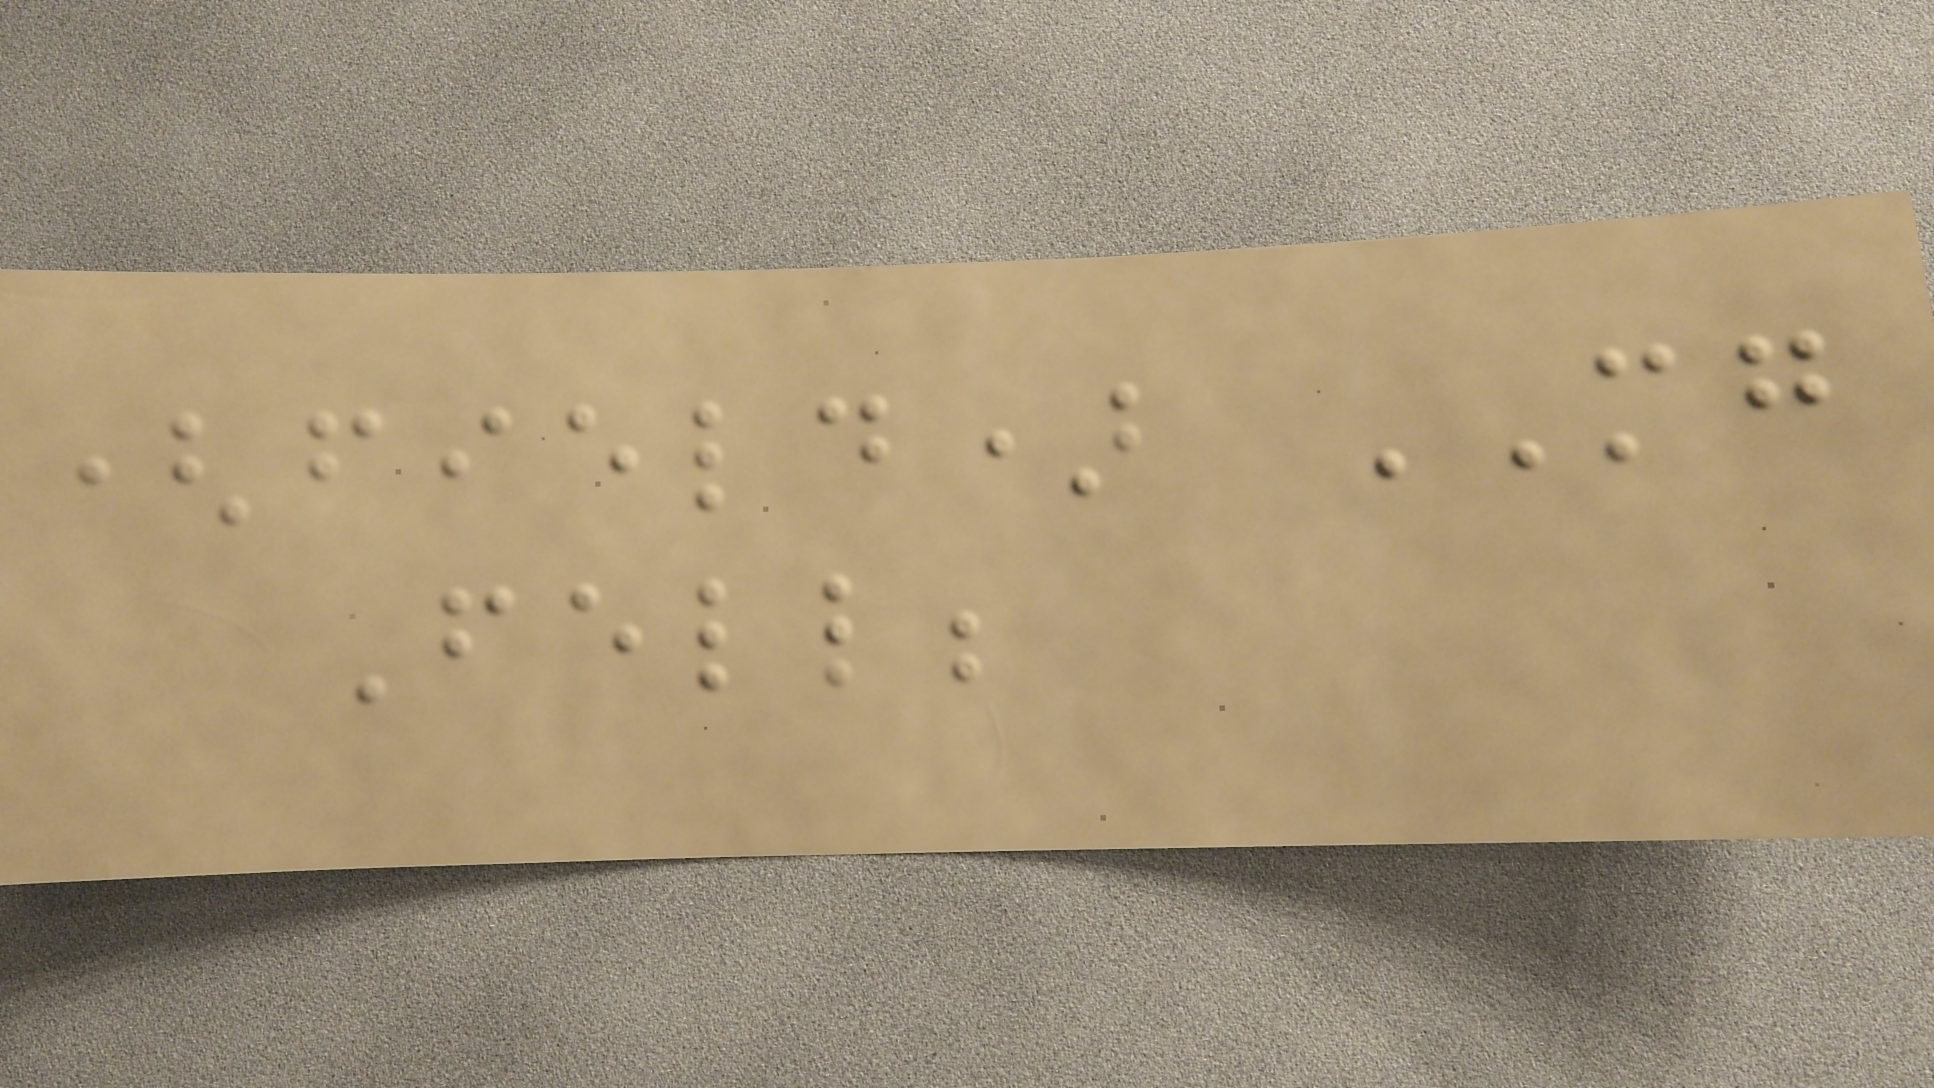(field) MG
Fell;
